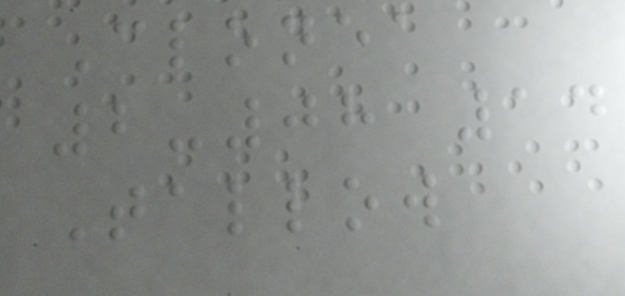Clonea
2-08 14
Tallow
